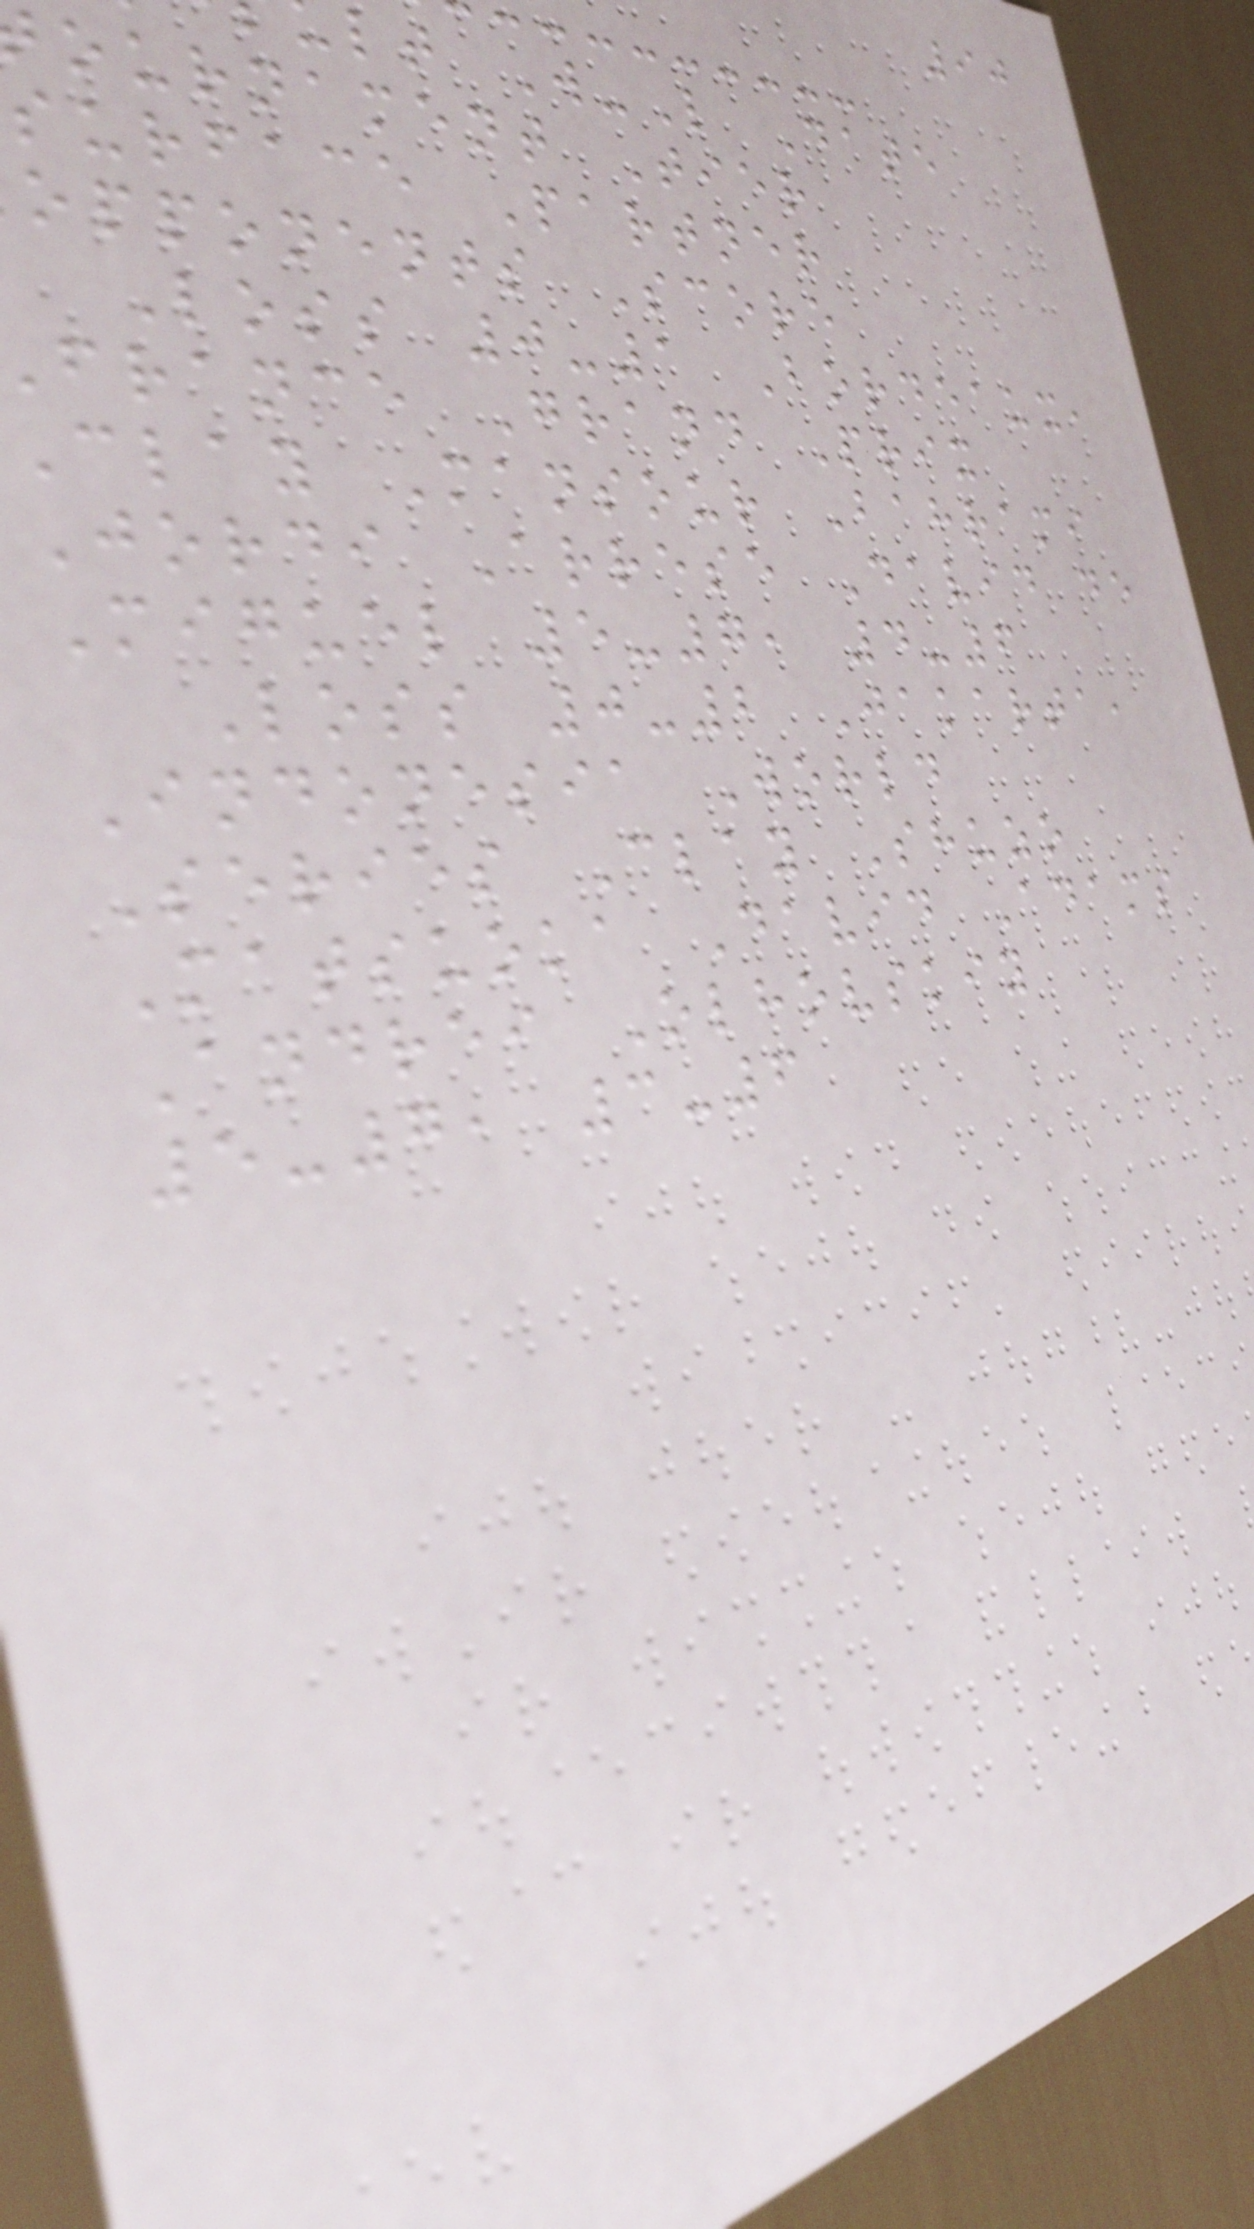90
lt W-L Date
ournament Tier
surface Partner
opponents Score
Loss 0-1 Bordeaux,
france Grand Prix
Clay Mansour Bahrami
Jordi Arrese David de
Miguel 5-7, 4-6
Loss 0-2 Jakarta,
Indonesia World
Series Clay Shuzo
Matsuoka David Adams
Andrei Olhovskiy
5-7, 3-6
